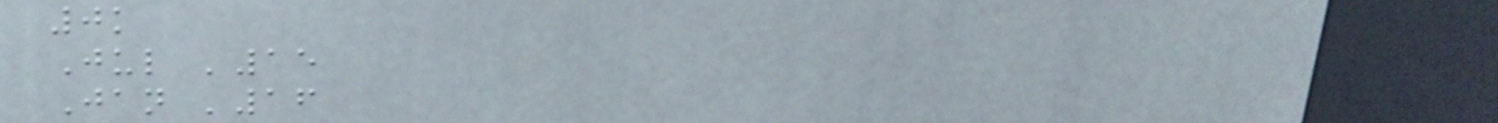0k
Jul '15
Jan '16
